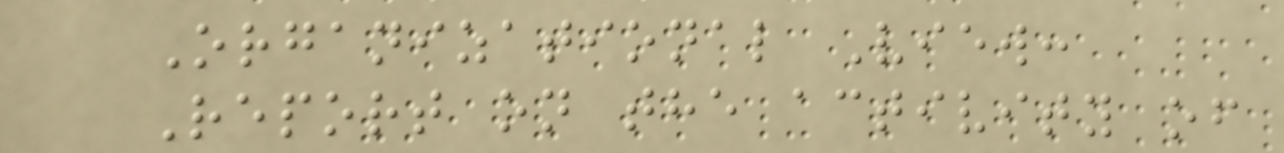Organizational View:
Report on the activity of
